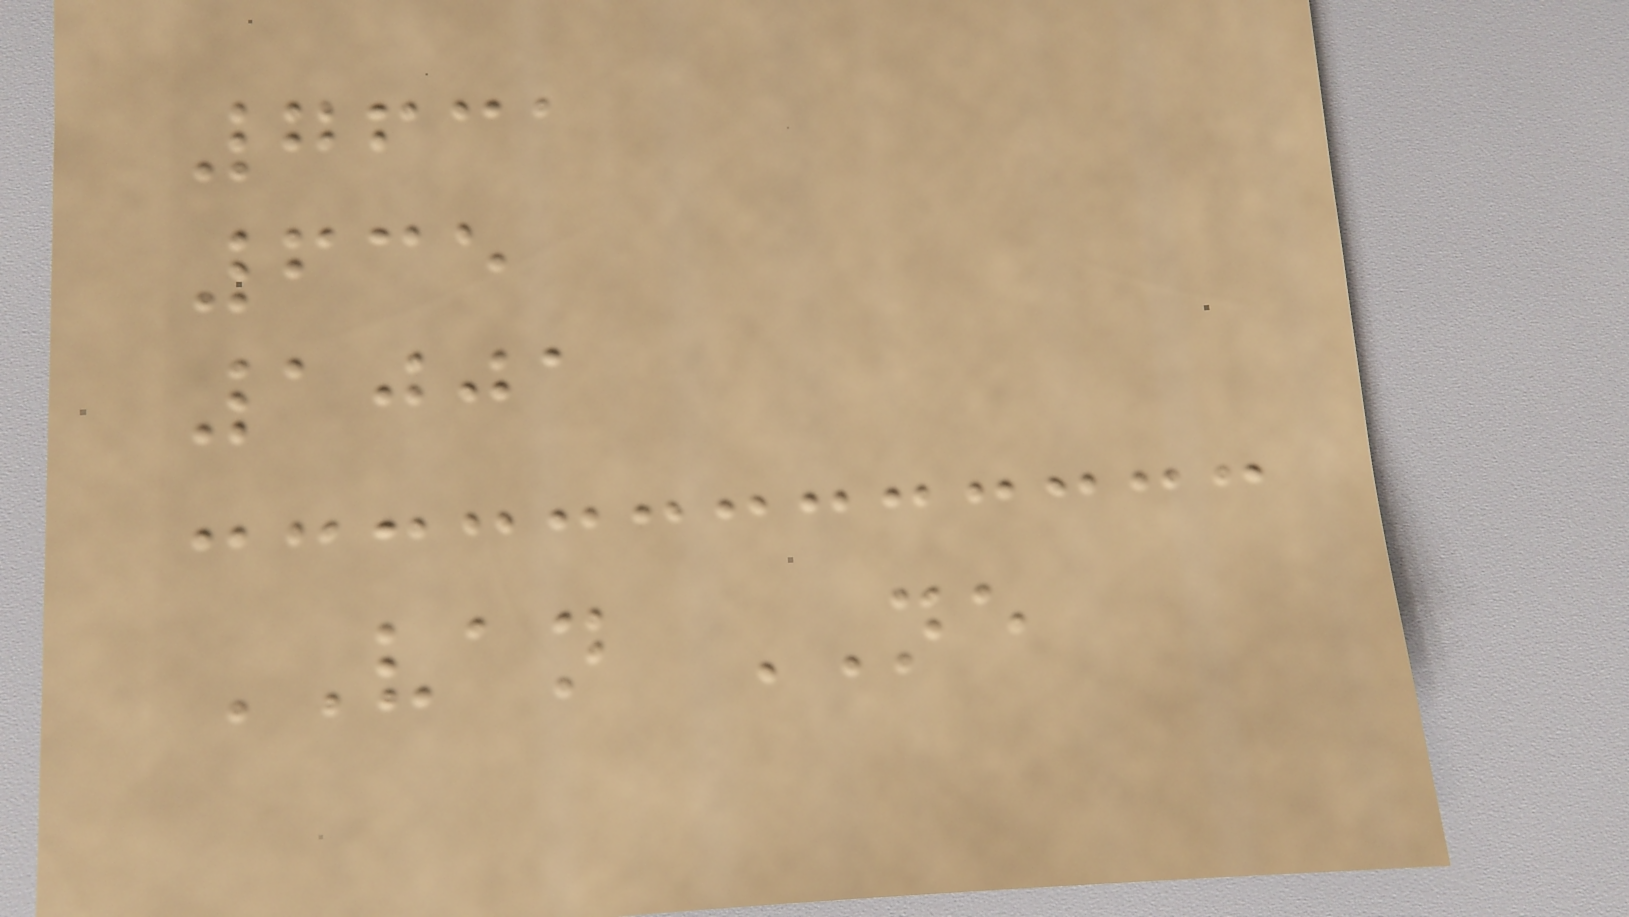7631
635
1001
VAN NE
